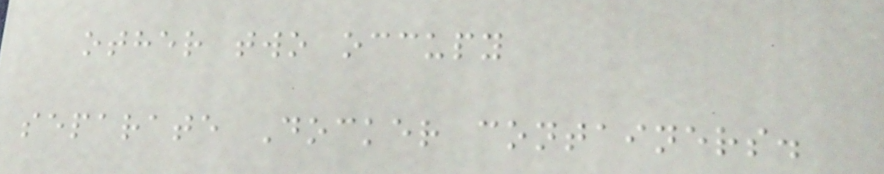other two occupy
separate Docker containers.
